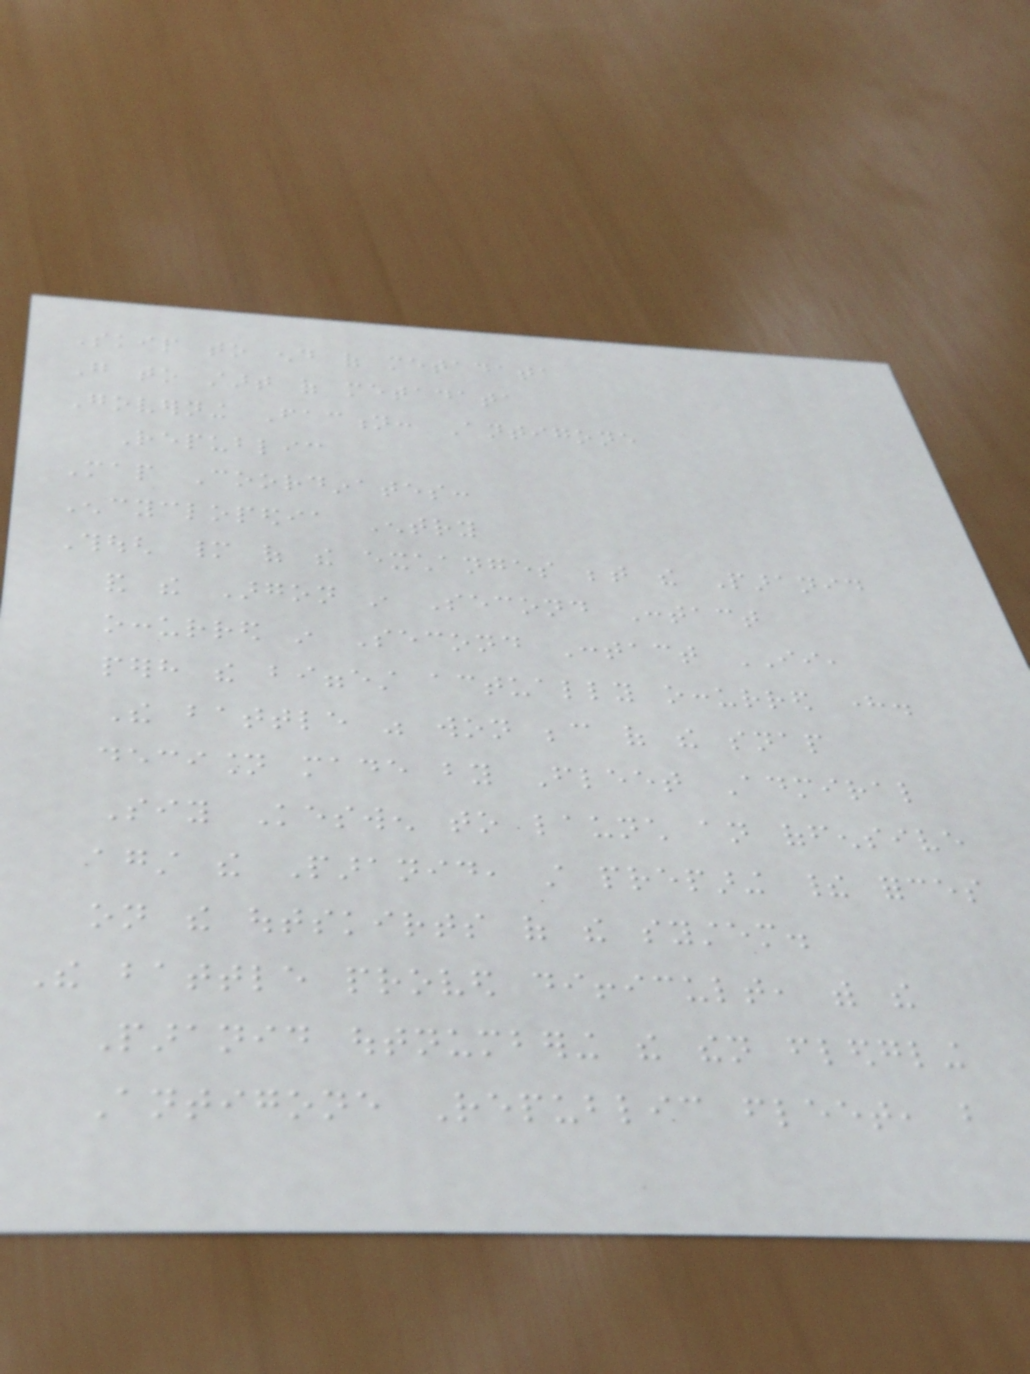Skip to end of metadata
Go to start of metadata
Governing Faction: Antigone
Republic
Map Coordinates:
Encyclopedia Entry
Though many of the exchanges between the Paranid
and the Argon in Second Contact
occurred in Second Contact II,
perhaps the biggest actually occurred here.
The battle was won because of the snap
decision made by Fleet Admiral
Siy Keswen to launch an offensive
against the Paranid, still preparing their forces
on the outskirts of the system.
The battle proved difficult, with the
Paranid outnumbering the then fledgling
Antigone Republic fleet, but
